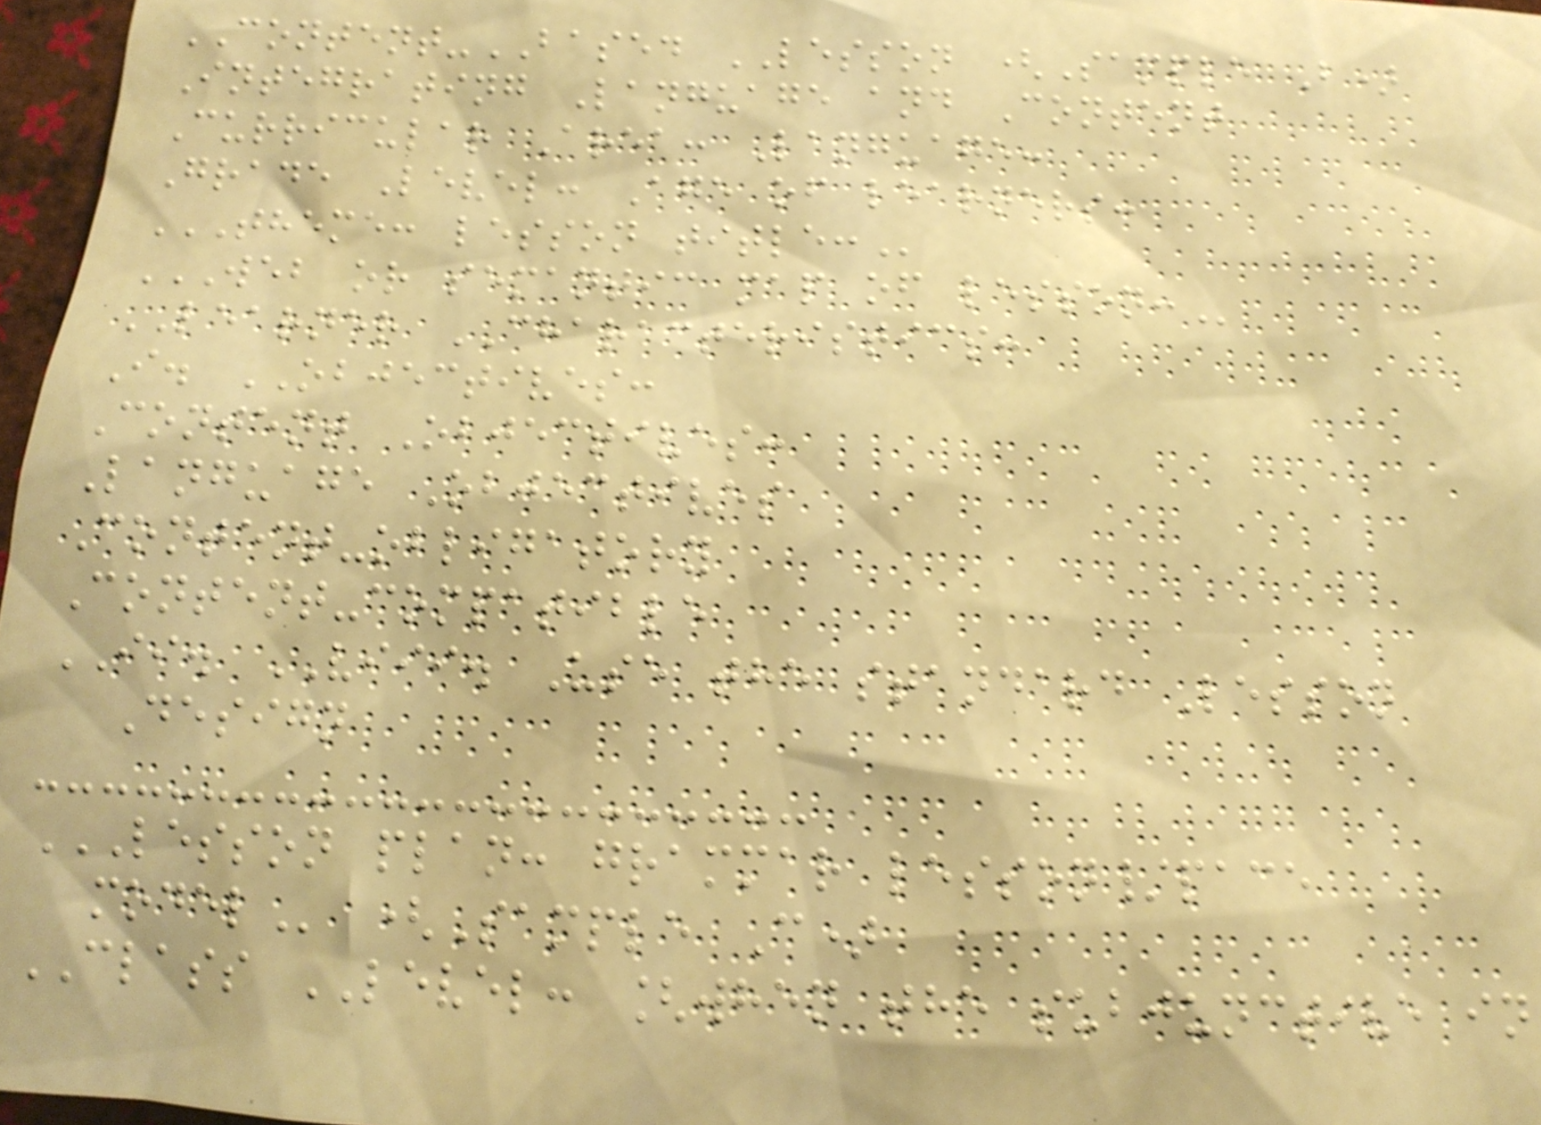CONTENT-BASED LESSON (Sample B)
Integrating Language and Content
Curricular Area: Language:
Grade Level: Age of learners:
THEME: LESSON TITLE:
WEB OR SEMANTIC MAP OF LESSON:
LEARNER CHARACTERISTICS:
I. OBJECTIVES:
Content Objectives:
Language Objectives
Content-obligatory
Content-compatible
II. VIII. Use the standard Lesson
Design
LESSON PLAN: GRAMMAR LESSON/PACE
MODEL (Sample C)
CLASS LEVEL: [when the subjunctive in
